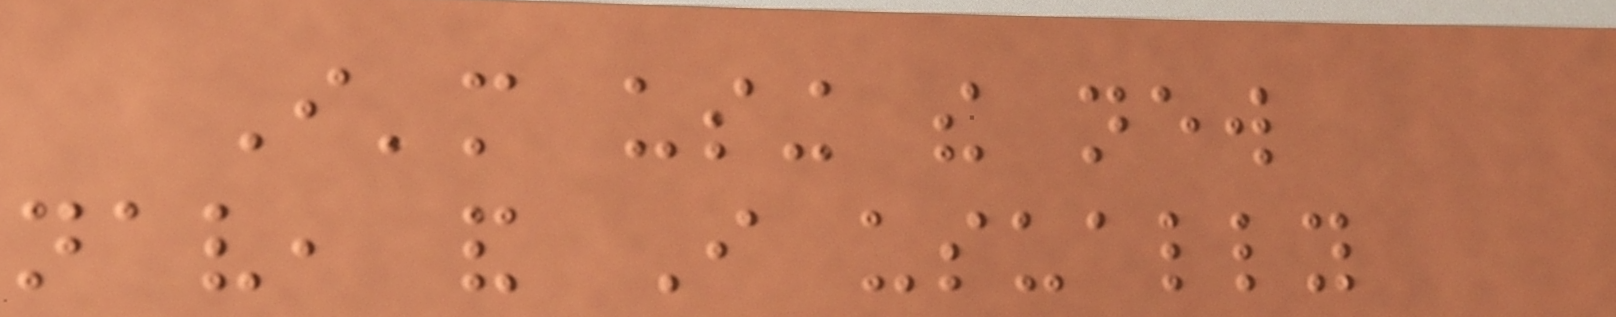I'm using the new
nav, and I usually
